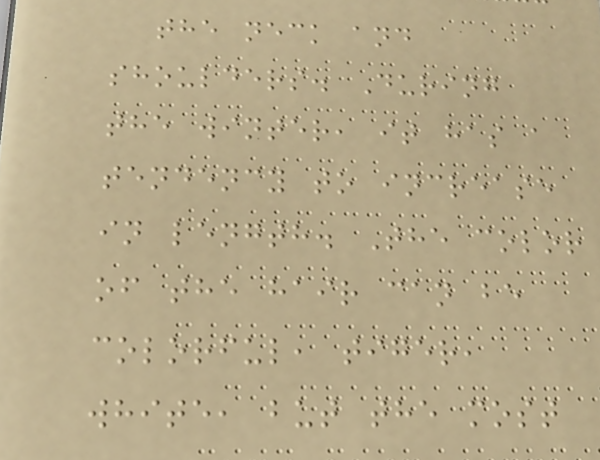the neck and
shoulders. During
the winter, it has a
tendency to increase
in length. The color
of the hair can be
colorful, tiger,
white, but the most
